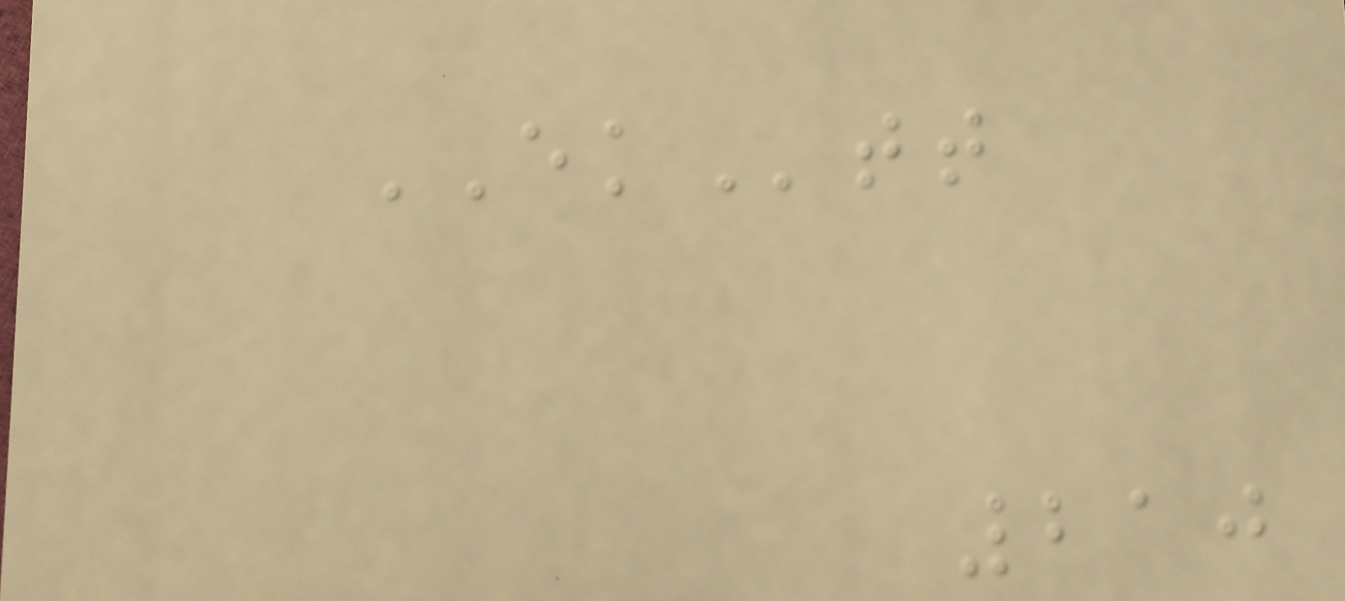EKtt
210
